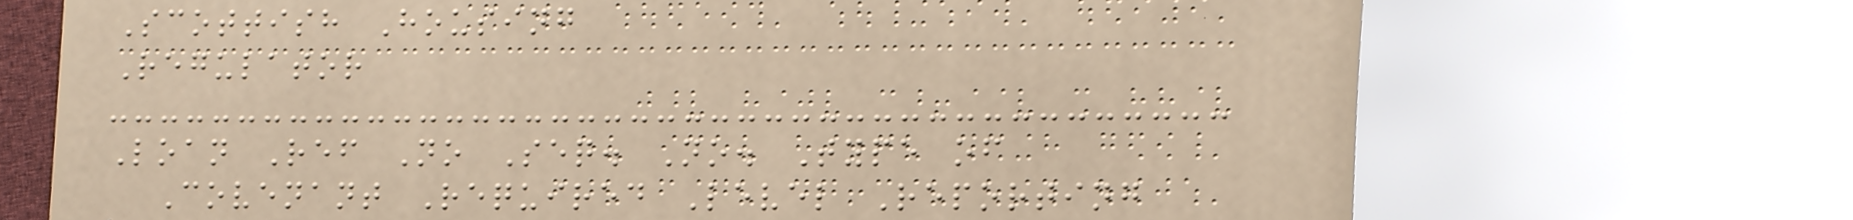Scottish Housing
Regulator
Loan Ref No Seq. No. Type of
Covenant Required Level Reporting
